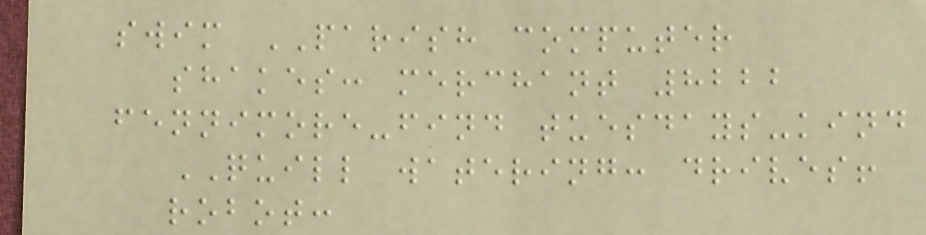swim PARISH computer
shakes: merchant 8222
fennimore-find tuesdays-kind
QUILL watering: drives!
robot:
